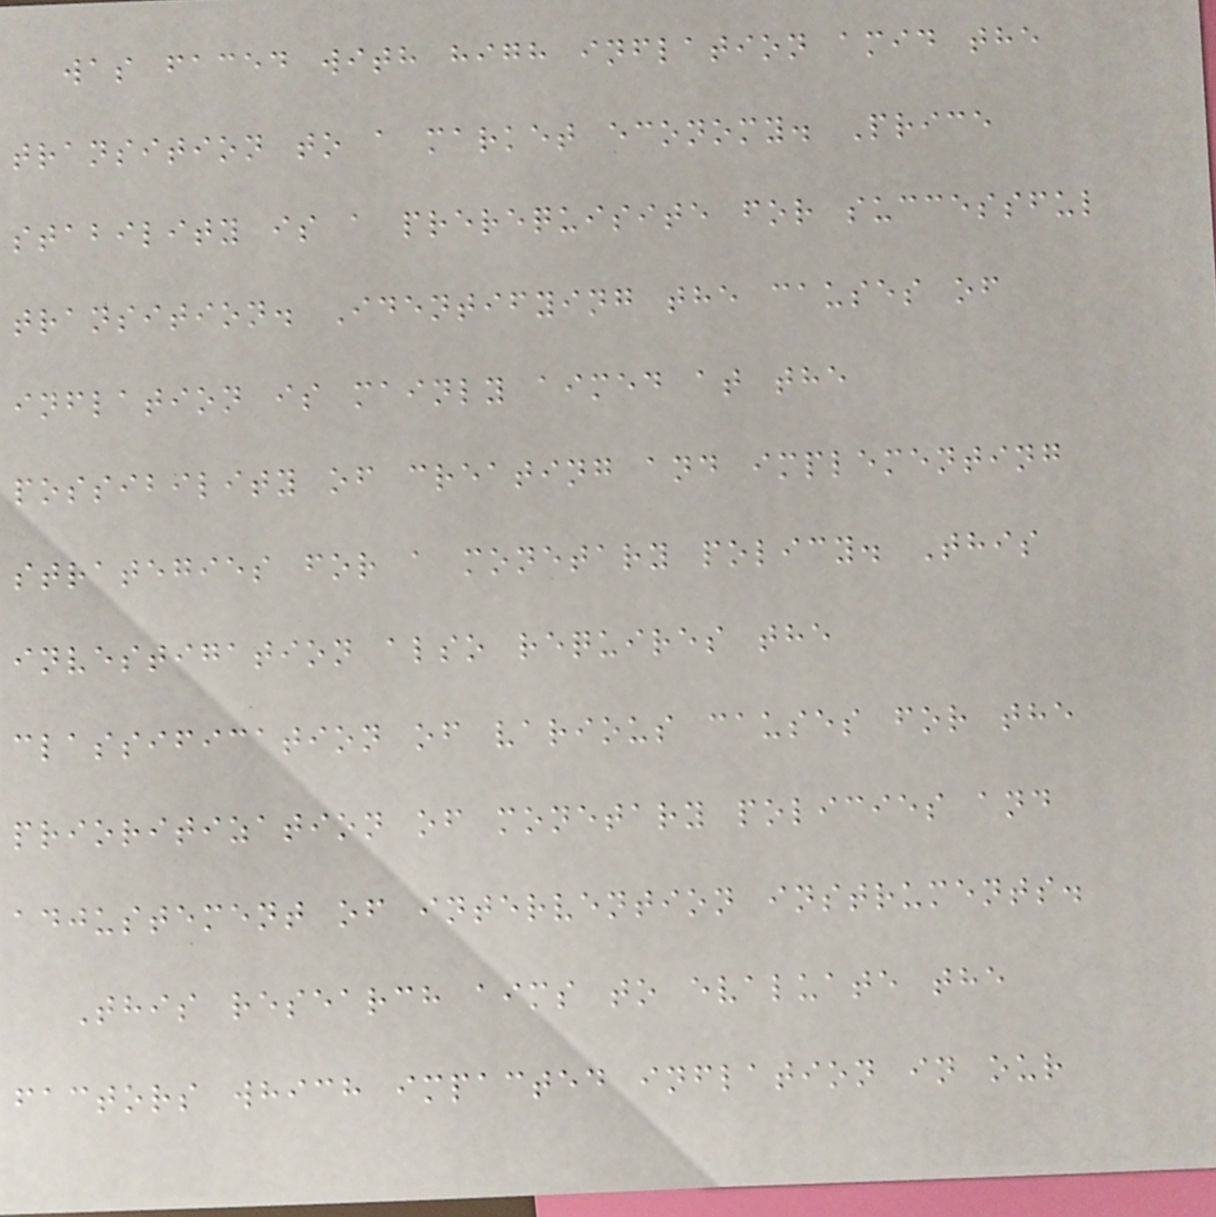was faced with high inflation amid the
transition to a market economy. Price
stability is a prerequisite for successful
transition. Identifying the causes of
inflation is mainly aimed at the
possibility of creating and implementing
strategies for a monetary policy. This
investigation also requires the
classification of various causes for the
prioritization of monetary policies and
adjustement of intervention instruments.
This research aims to evaluate the
factors which impacted inflation in our
